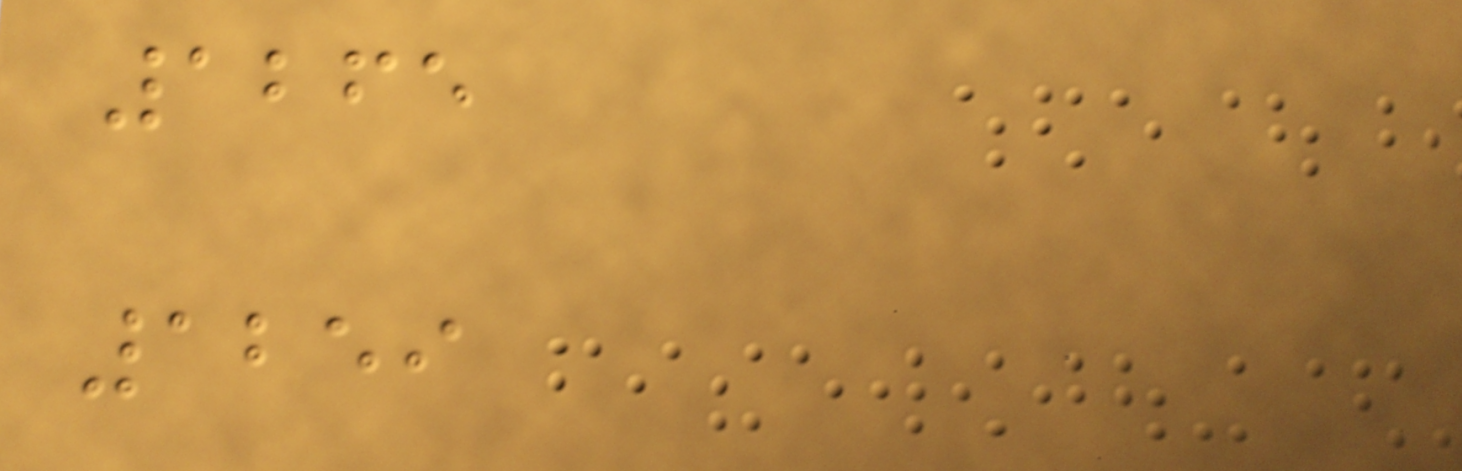1265
1259
